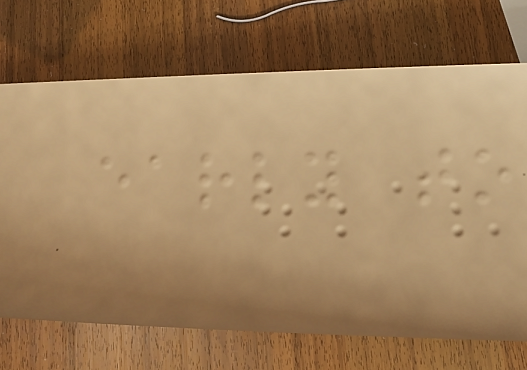early to
